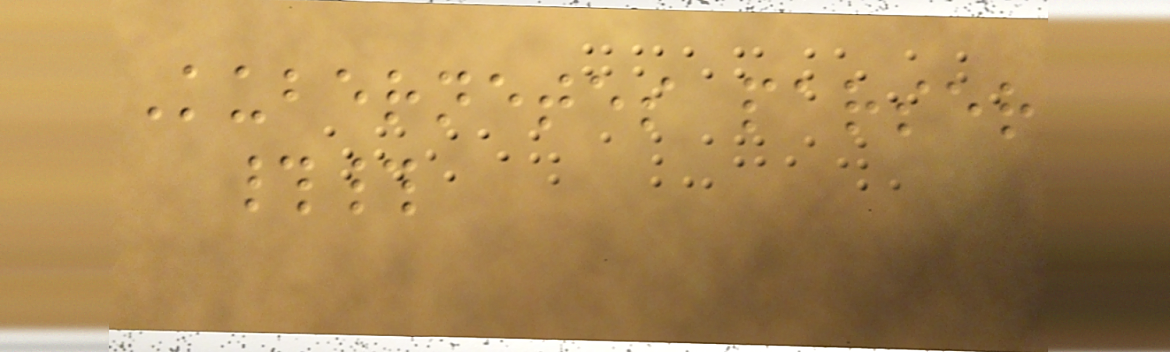Kubernetes parser
##
